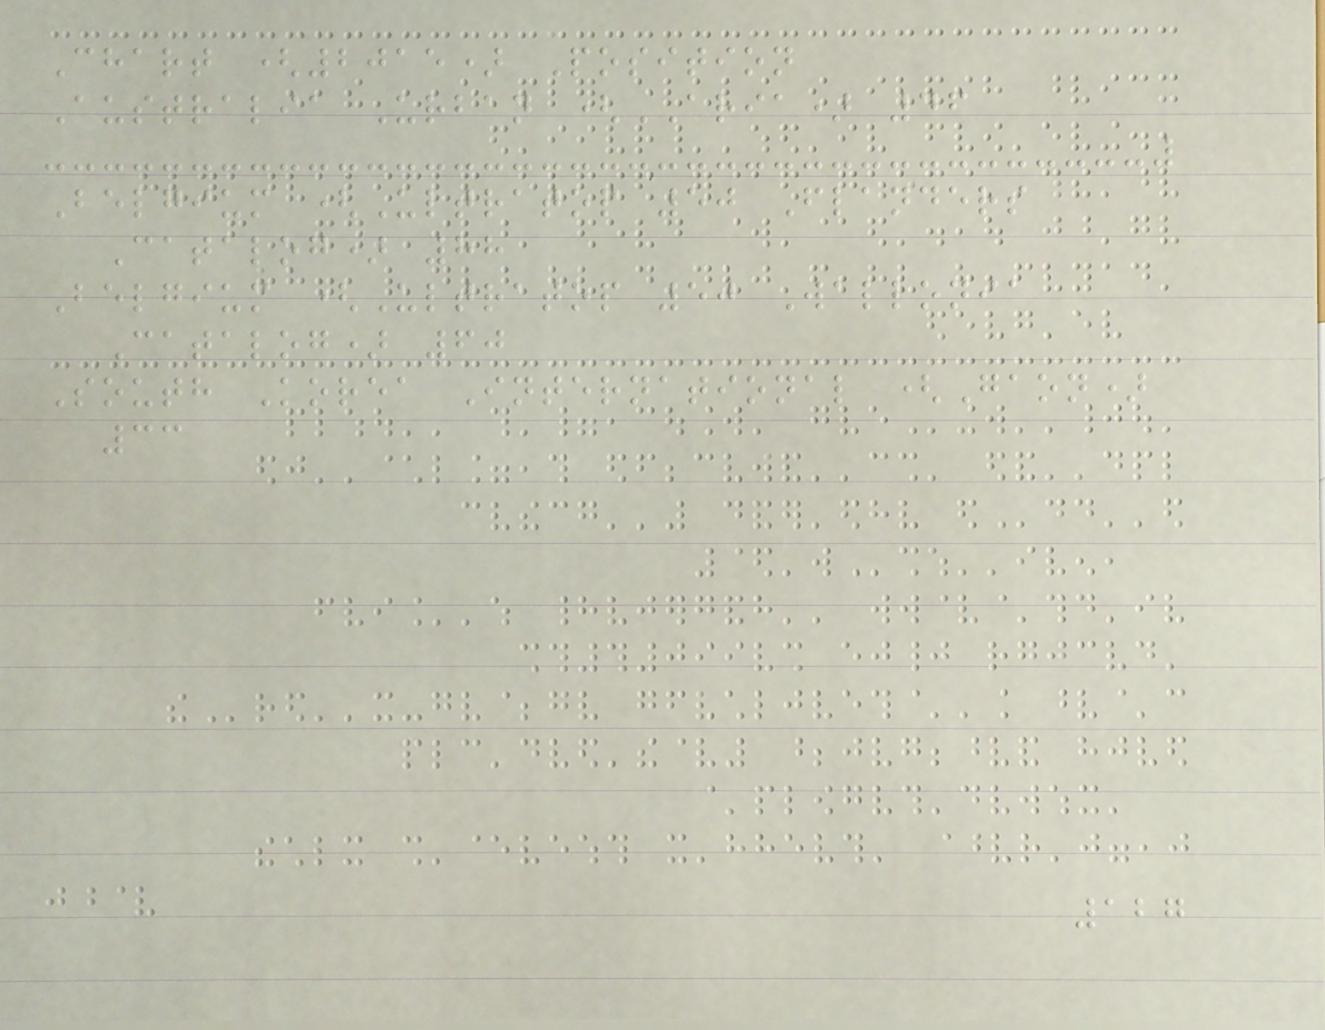Chart (2015) Position
Australia Urban (ARIA) 46
Belgium (Ultratop 50 Flanders
Catalog) 88
Belgium (Ultratop 50 Wallonia
Catalog) 60
South Korea International (Gaon)
33
127
